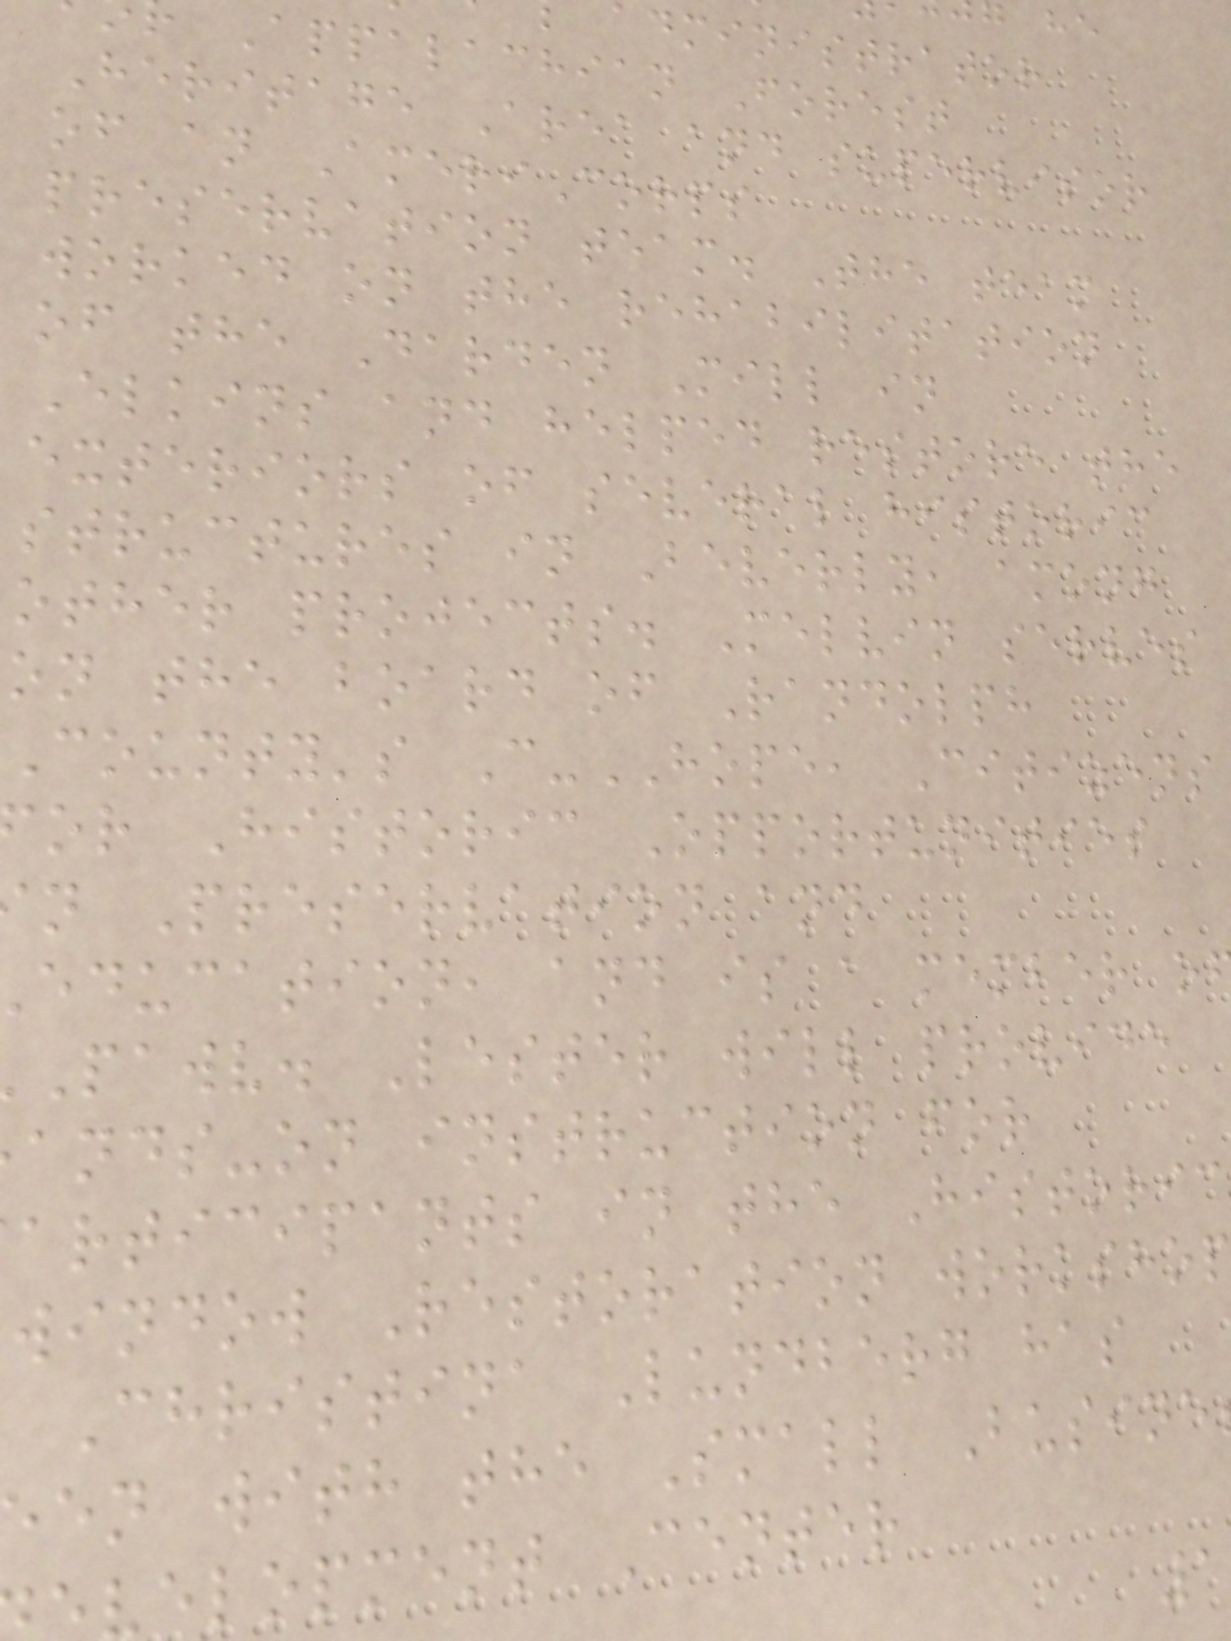administrator
Appalachian Forest
Heritage Area and supervisor
of an AmeriCorps
preservation team. The team
worked on the rehabilitation
of the Darden Mill in
Elkins and helped restore the
exteriors of several historic
structures in Beverly, among
other projects. Melvin serves
on the board of Randolph
County's C-HOPE, Citizens
or Historic Opportunities
n Preservation and
education, and is a member o
pawv. Lester will provide
ands-on instruction for
articipants in the Historic
window Restoration worksho
Christina Lundberg has
en with the Small Busine
elopment Center
